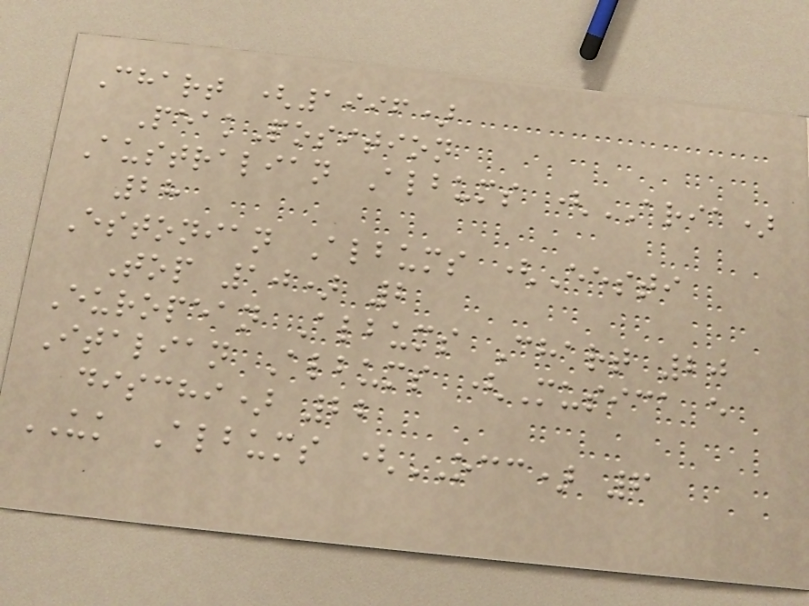Chart (1996)
PeakPosition
Australian Albums (ARIA)
28
Estonian Albums (Eesti
Top 10) 2
European Albums Chart 20
Italian Albums (Musica e
dischi) 22
UK Albums (OCC) 6
